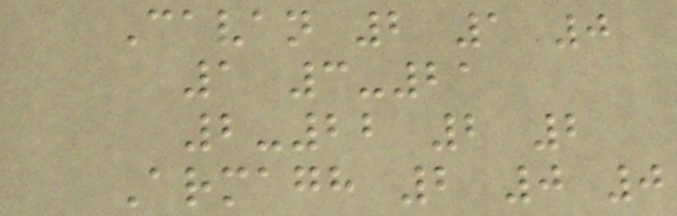Cavan 2 1 0
1 3-21
2-22 2 2
Armagh 2 0 0
